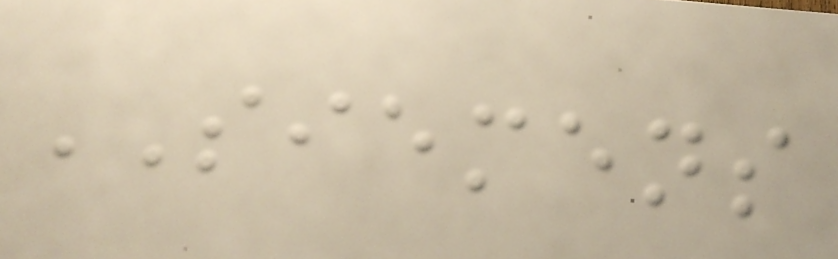SIEMENS
